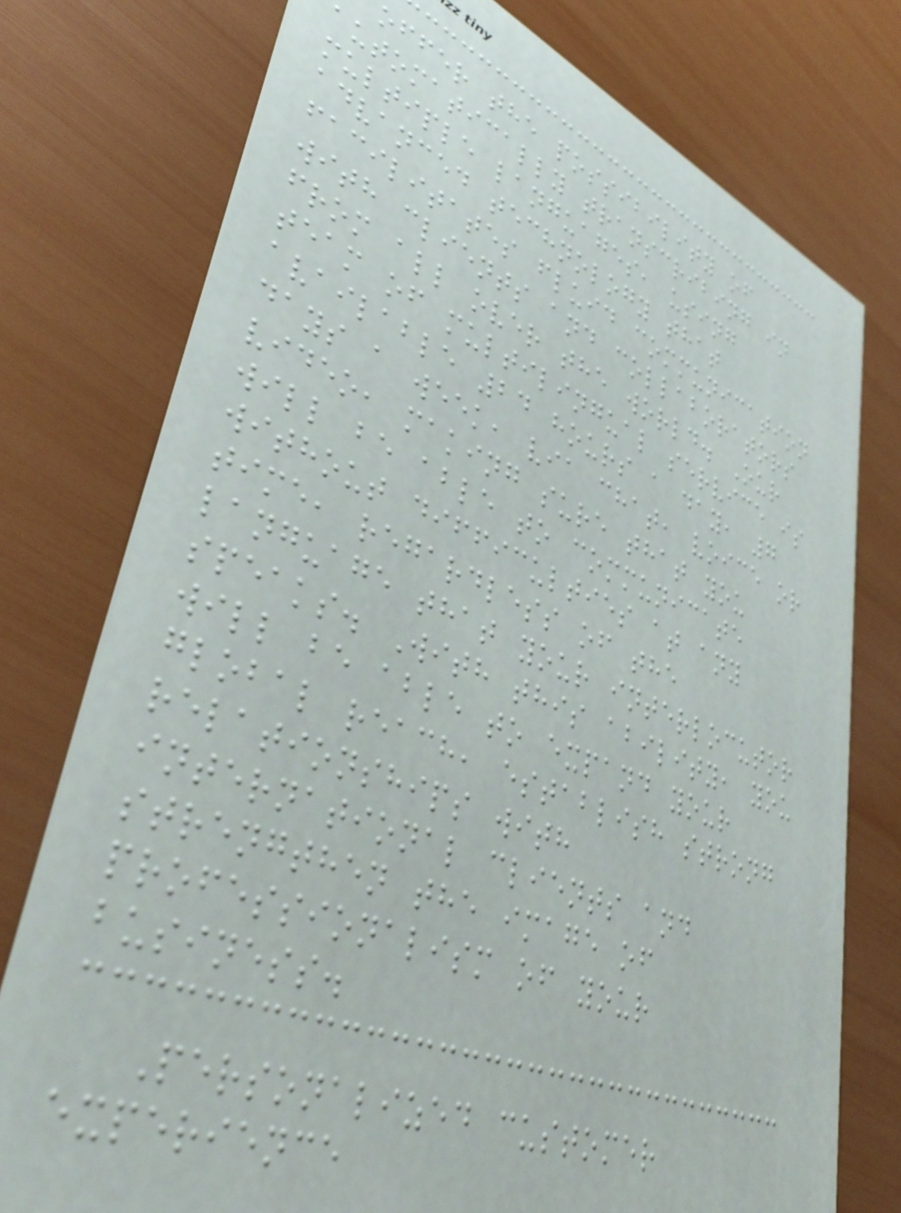offer the possibility of
automatically transcribing in
multiple languages, using
advanced technology that
facilitates fluid communication
with clients and collaborators
from all over the world. Our
team of multilingual service is
available 24 hours a day, 7
days a week, via chat, voice or
video, making sure that you
will be able to communicate
without difficulties at any
time, regardless of the
language that your interlocutor
speaks. With this ability, you
will be able to expand your
global reach, establish strong
relationships with
international clients and
strengthen the image of
professionalism of your
business.
Personalized customer
experience
